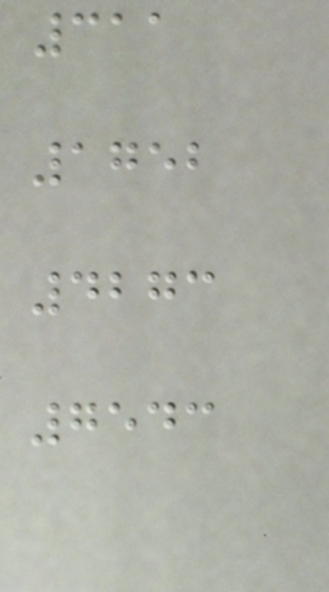311
1752
4273
7543
